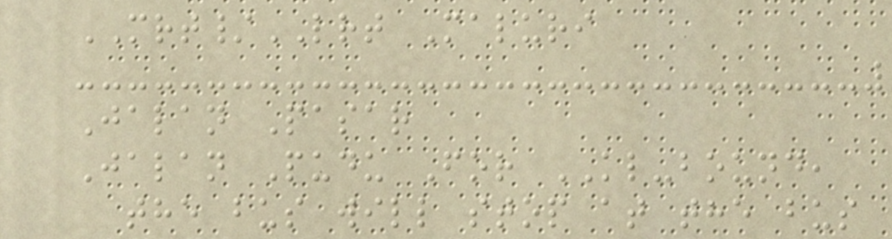MRT/LRT Maluri
Jalan Pasar
Jalan Pudu For KL-bound,
the bus will stop at the bus
